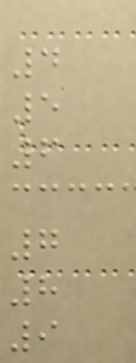4
5
6
7
8
9
